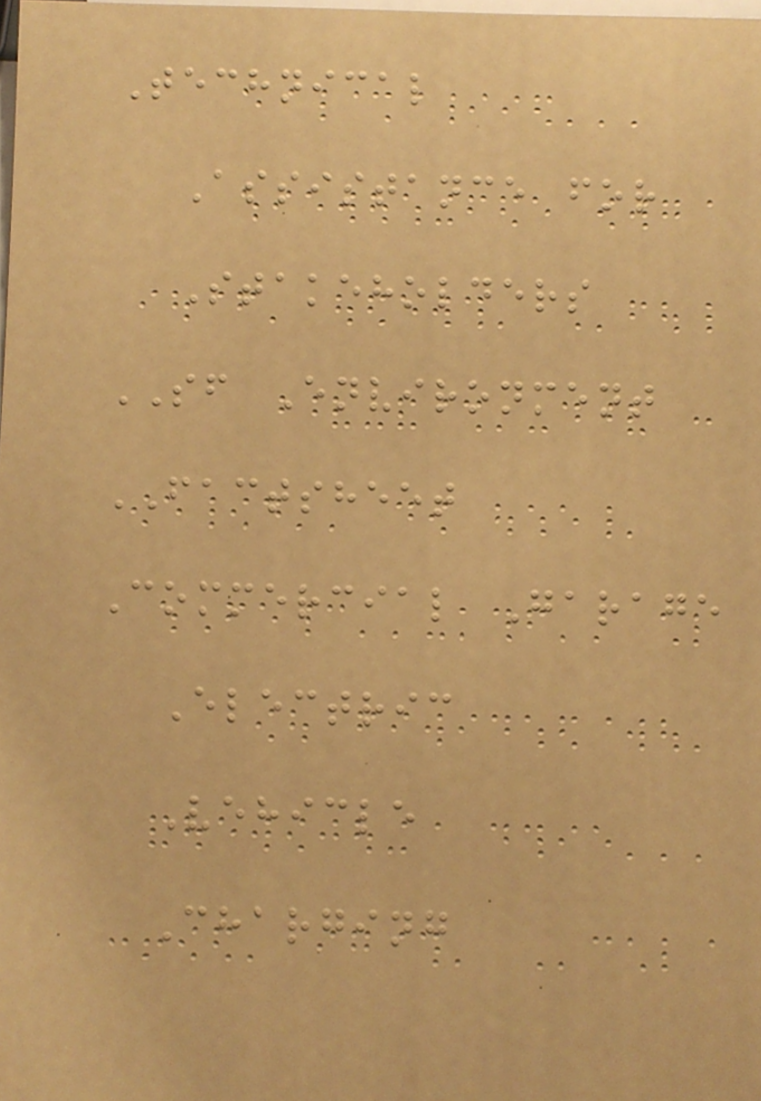Technical
Assistance for
Stakeholders
SF Environment
FACTSHEET
Commercial Garage
Electric
Vehicle
Charging
